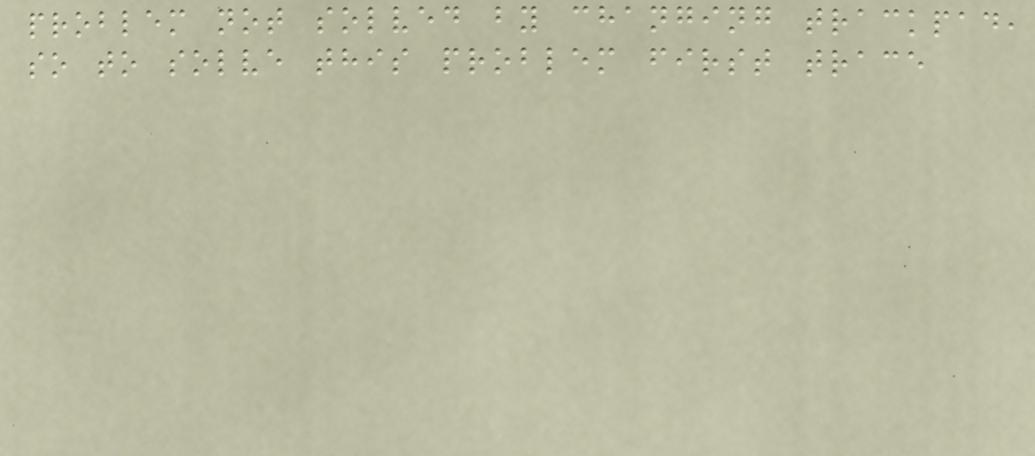problem not solved by changing trackpad,
so to solve this problem first trace
